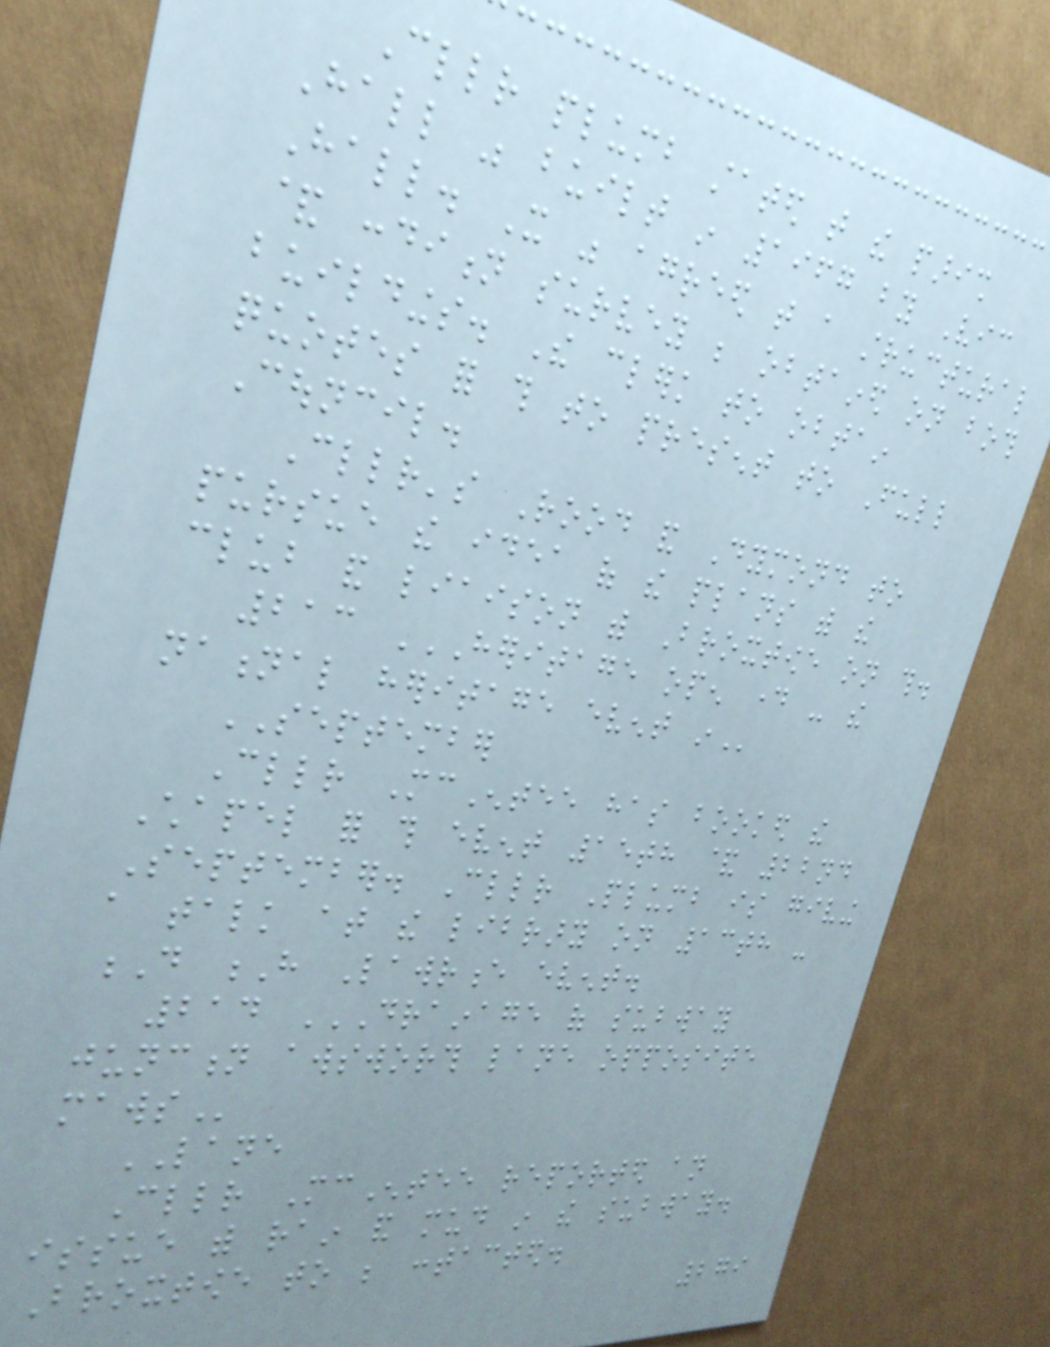Cllr plumb stated that the parish
Hall was built in 1967 by Vic
Hall. It was agreed that a structural
& condition survey be obtained on both
buildings. The clerk to obtain
quotes for this to present to Full
Council.
Cllr's Rood and Dymond to
pursue the idea of the plans with the
club and liaison with Broxtowe on this.
213 HERITAGE OPEN DAY - THE
NATIONAL HERITAGE EVENT IN
SEPTEMBER
Cllr McEntee has booked the
Chapel for this event 15th & 22nd
September. Cllr Plumb is giving
a talk at the library on 13th -
D H Lawrence event.
214 DRAINAGE OF SUBWAY
JUNCTION AWSWORTH LANE OPPOSITE
MAWS
LANE
Cllr McEntee reported an
issue with rain and mud in the subway.
Broxtowe to be contacted.
279
